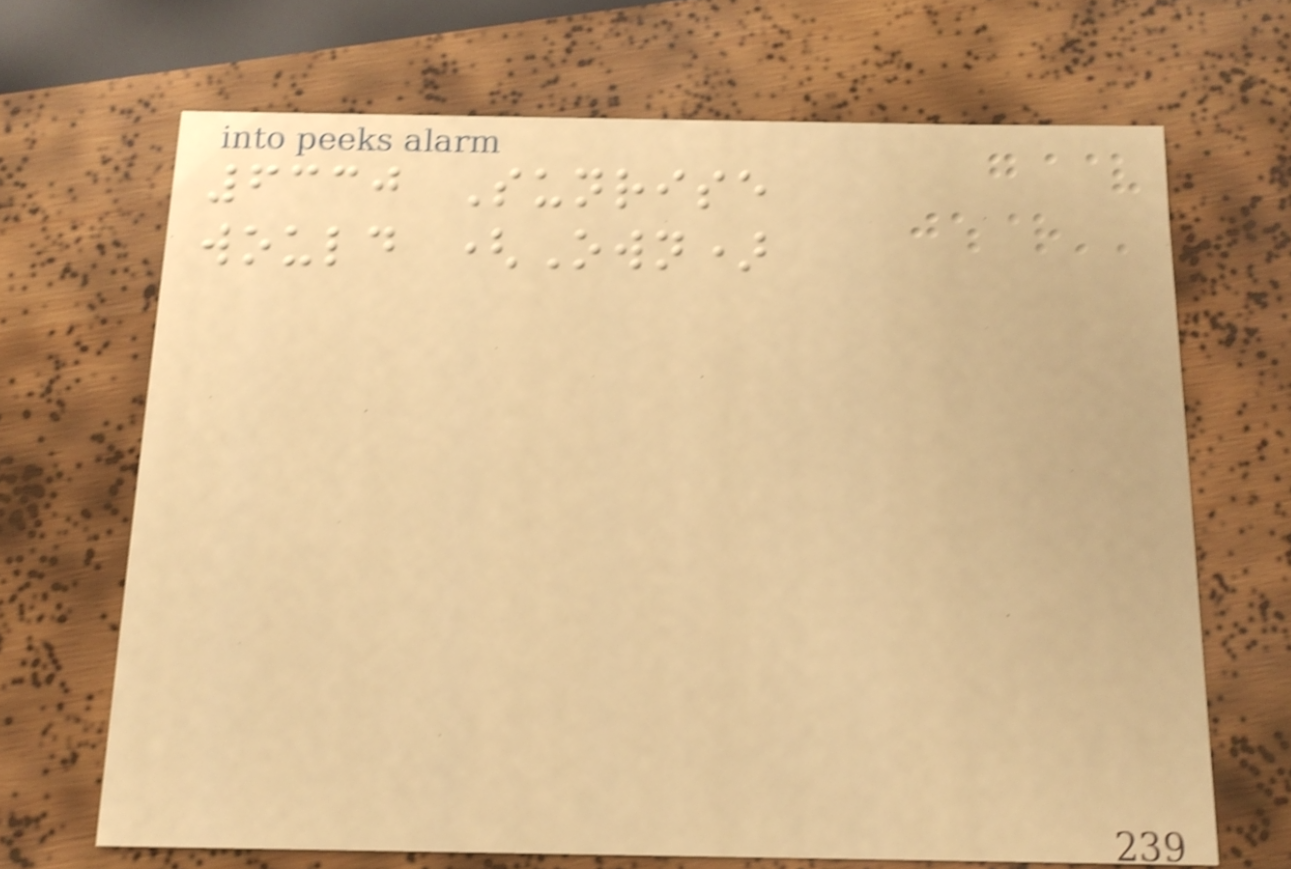6330 Sunrise
would (Own)
